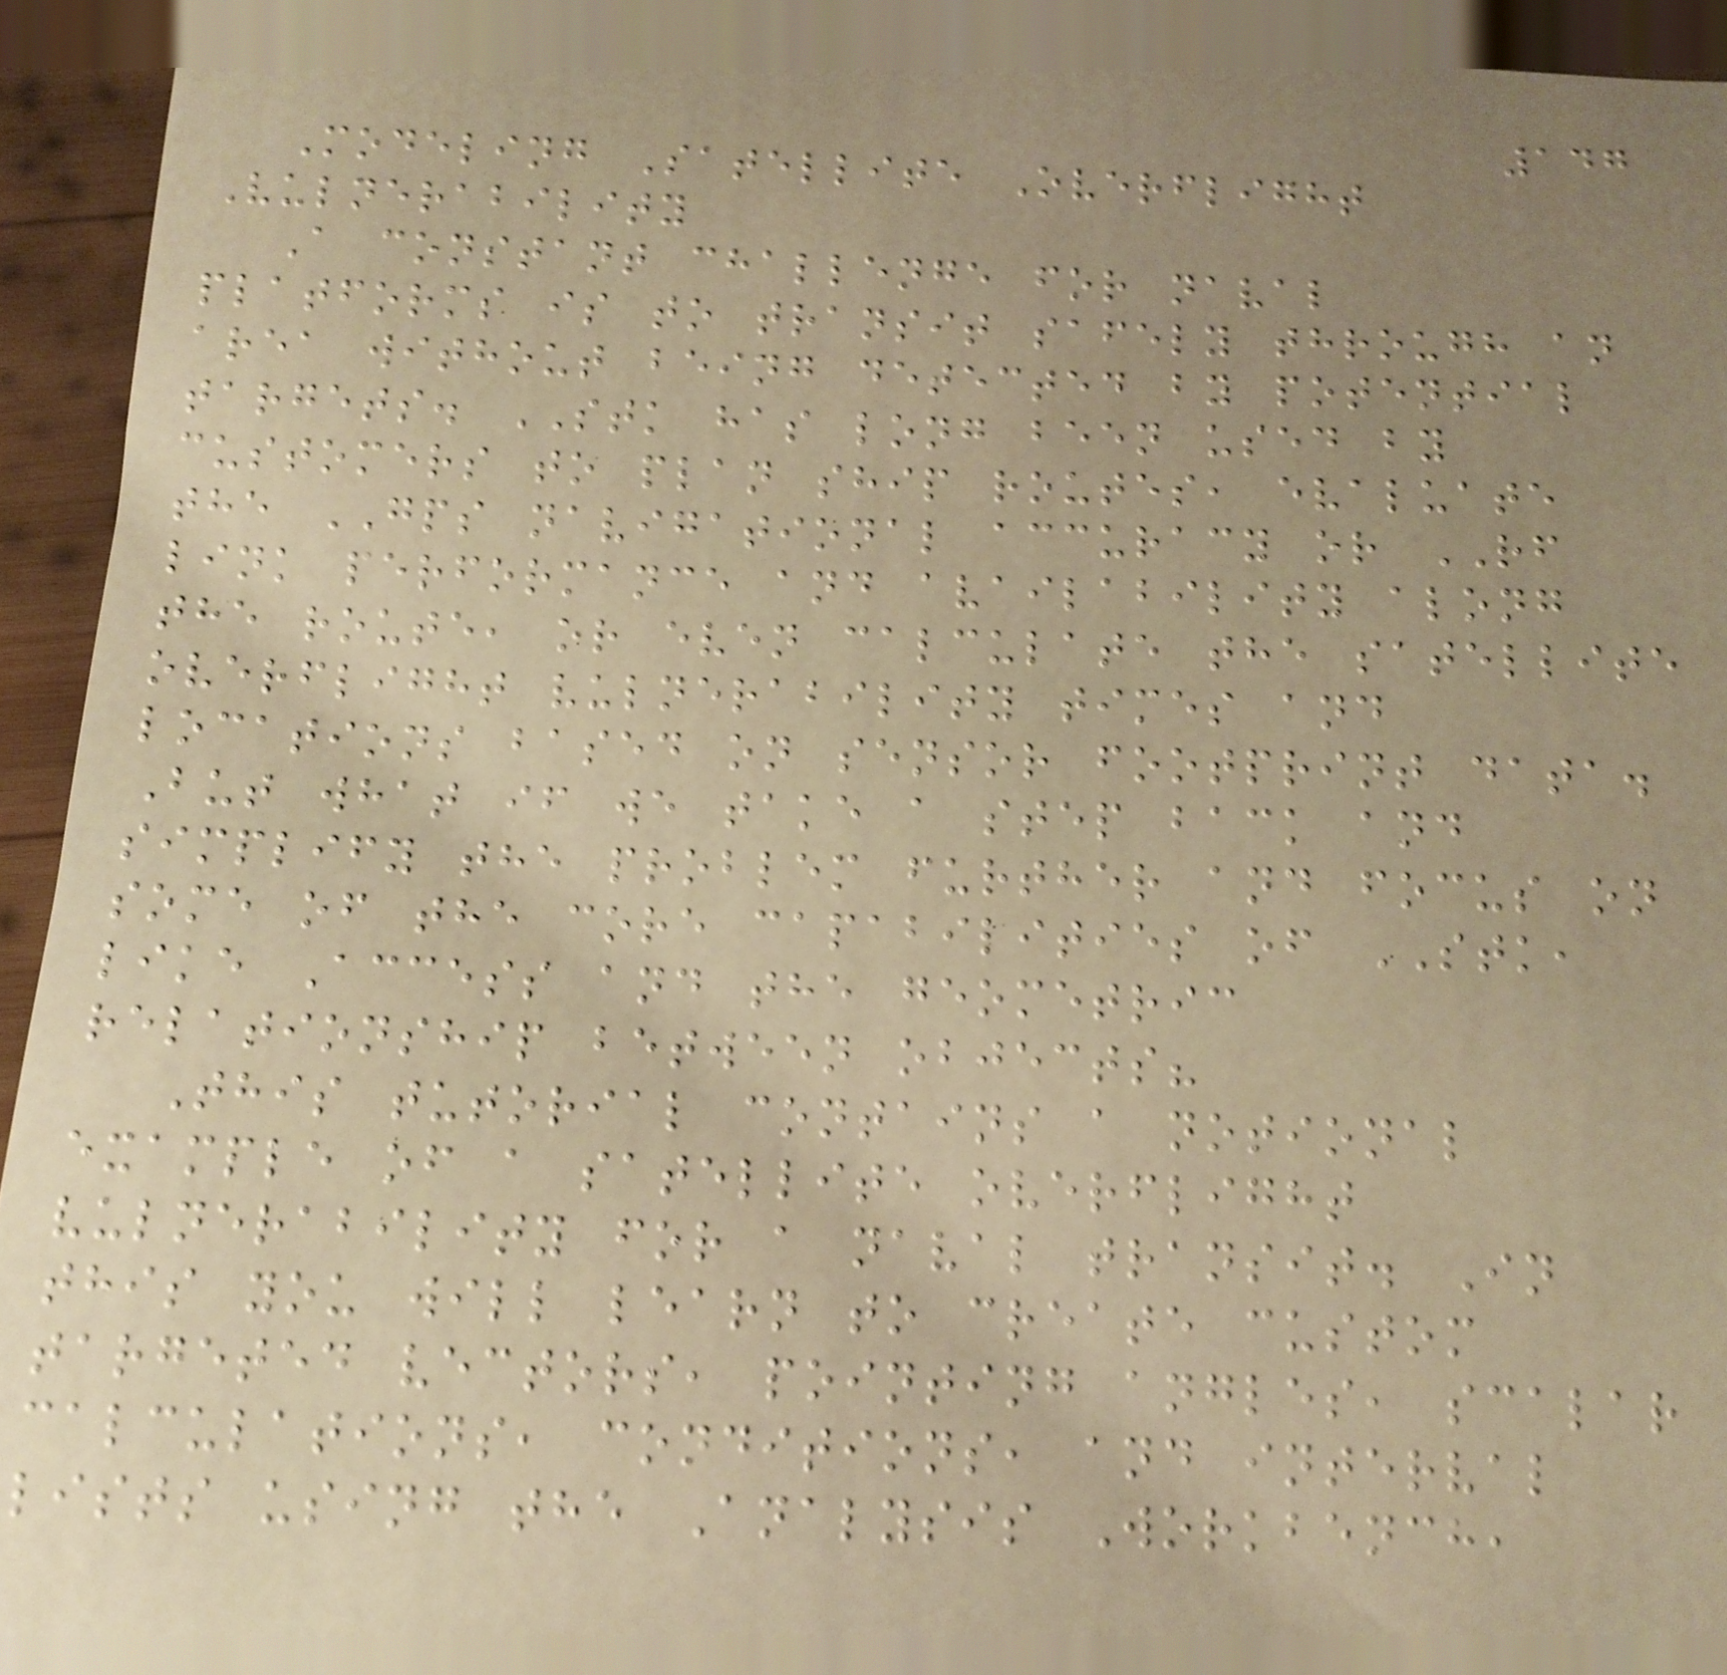147
Modeling Satellite Overflight
Vulnerability
A constant challenge for naval
platforms is to transit safely through an
area without being detected by potential
targets. STK has long been used by
customers to plan ship routes, evaluate
the GPS navigational accuracy or RF
link performance and availability along
the route, or even calculate the satellite
overflight vulnerability times and
locations based on sensor footprint data.
But what if we take a step back and
simplify the problem further and focus on
some of the core capabilities of STK,
like Access and the geometric
relationship between objects?
This tutorial contains a notional
example of a satellite overflight
vulnerability for a naval transit. In
this you will learn to create custom
targeted vectors, pointing angles, scalar
calculations, conditions, and interval
lists using the Analysis Workbench,
